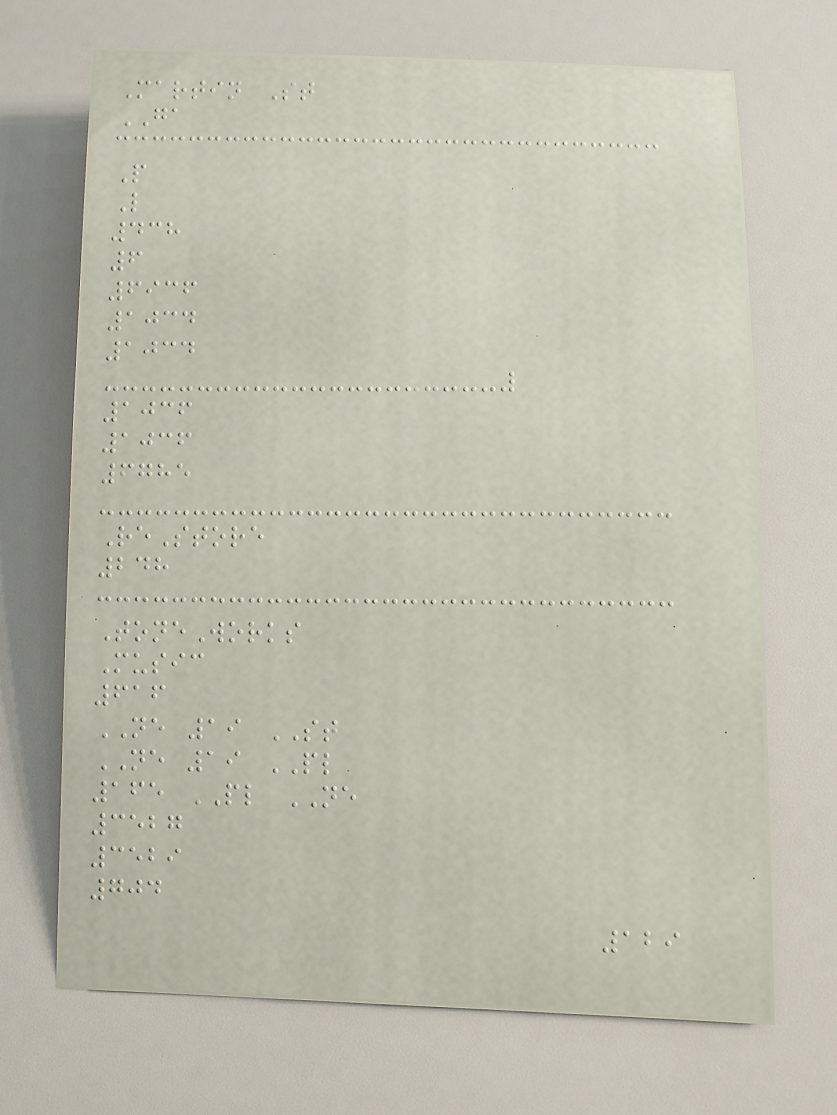Martin St
GA
P
L
438
6
6936
1034
1034
1036
1036
6785
ReStore
248
ToneWorks
Music
616
NE 19 ST
NE 19 PL
165 PL NE
3527
3529
704
129
